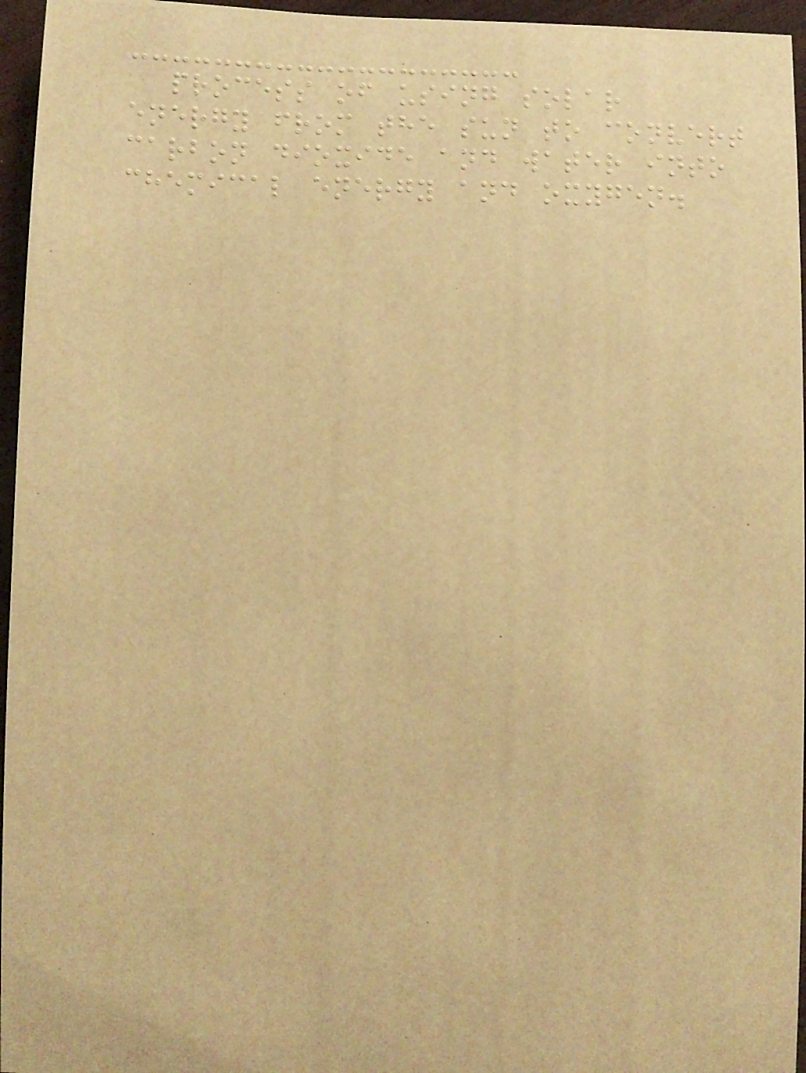process of using solar
energy from the sun to convert
carbon dioxide and water into
chemical energy and oxygen.
